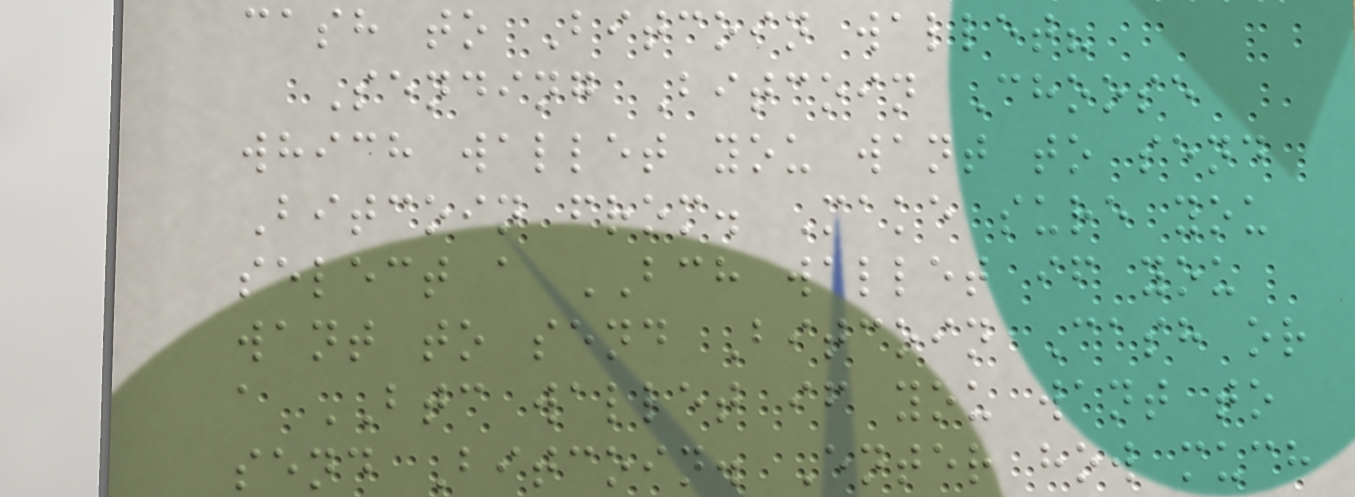cash to Bitcoin wallet?
Sending Bitcoin Choose
which wallet you want to send
Bitcoin from. Make sure you
select a BCH wallet if you
want to send Bitcoin Cash or
a BTC wallet if you want to
send Bitcoin. Enter how much
